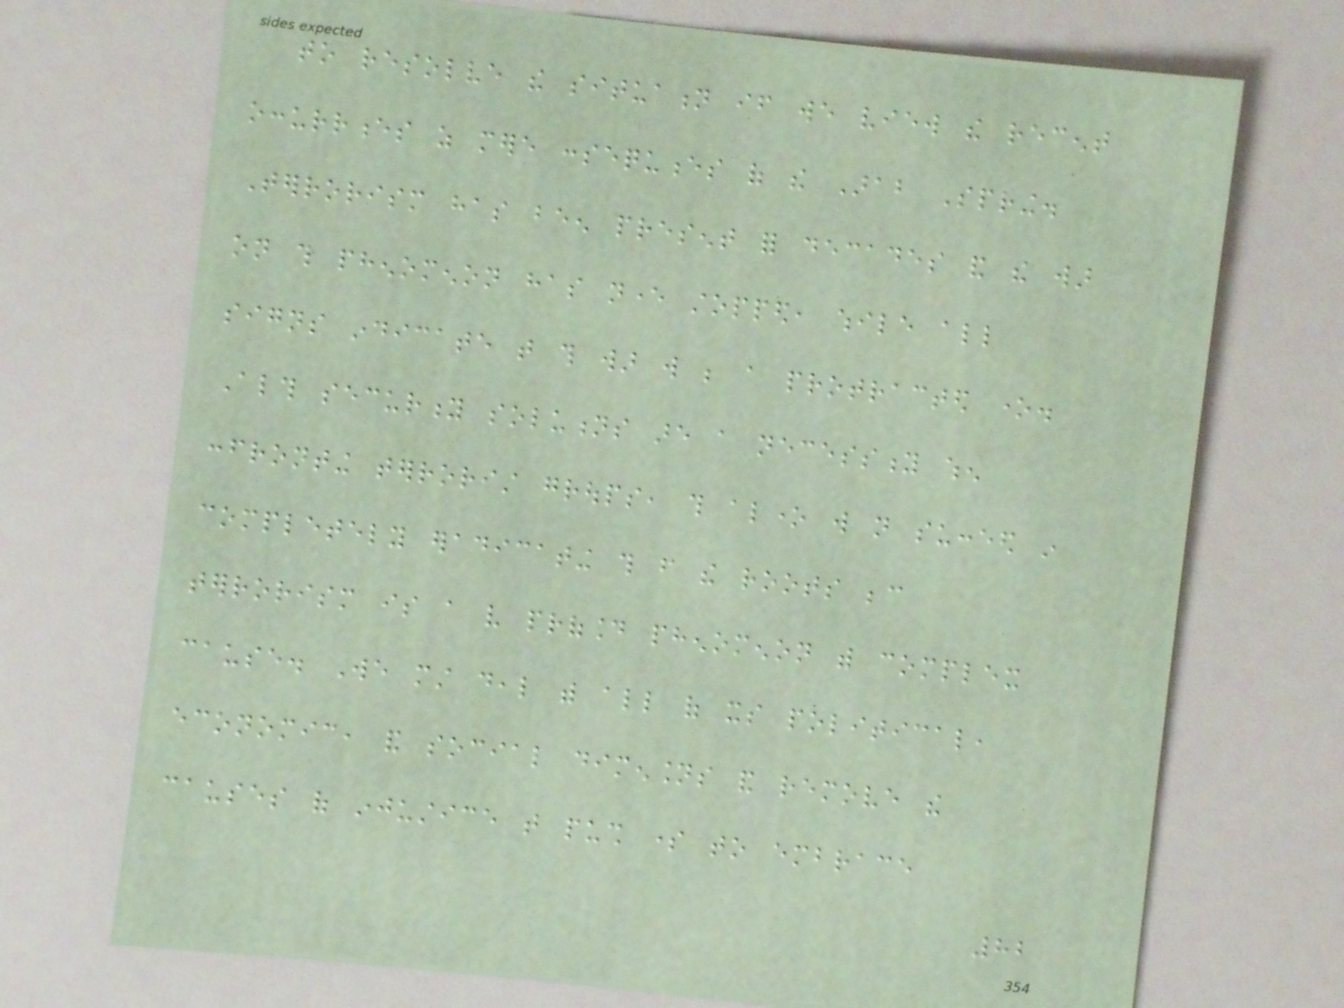to resolve the situation if we view the recent
occurrences as mere consequences of the Arab Spring.
Terrorism has been present for decades and the war
on this phenomenon has never stopped, while all
signs indicate that this war will be a protracted one.
Although security solutions are a necessity when
confronting terrorist groups, this alone will not succeed in
completely eradicating this from the roots because
terrorism is a very profound phenomenon with complex
cause. We must deal with all of its political,
economic, and social dimensions and remove the
causes of injustice that push some to embrace
82
